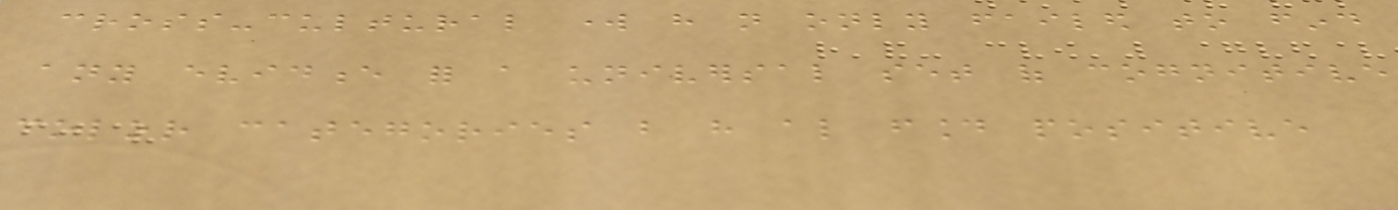cross-cultural work have not only failed to find
any evidence for a universal set of cognitive
color categories but have also found positive
